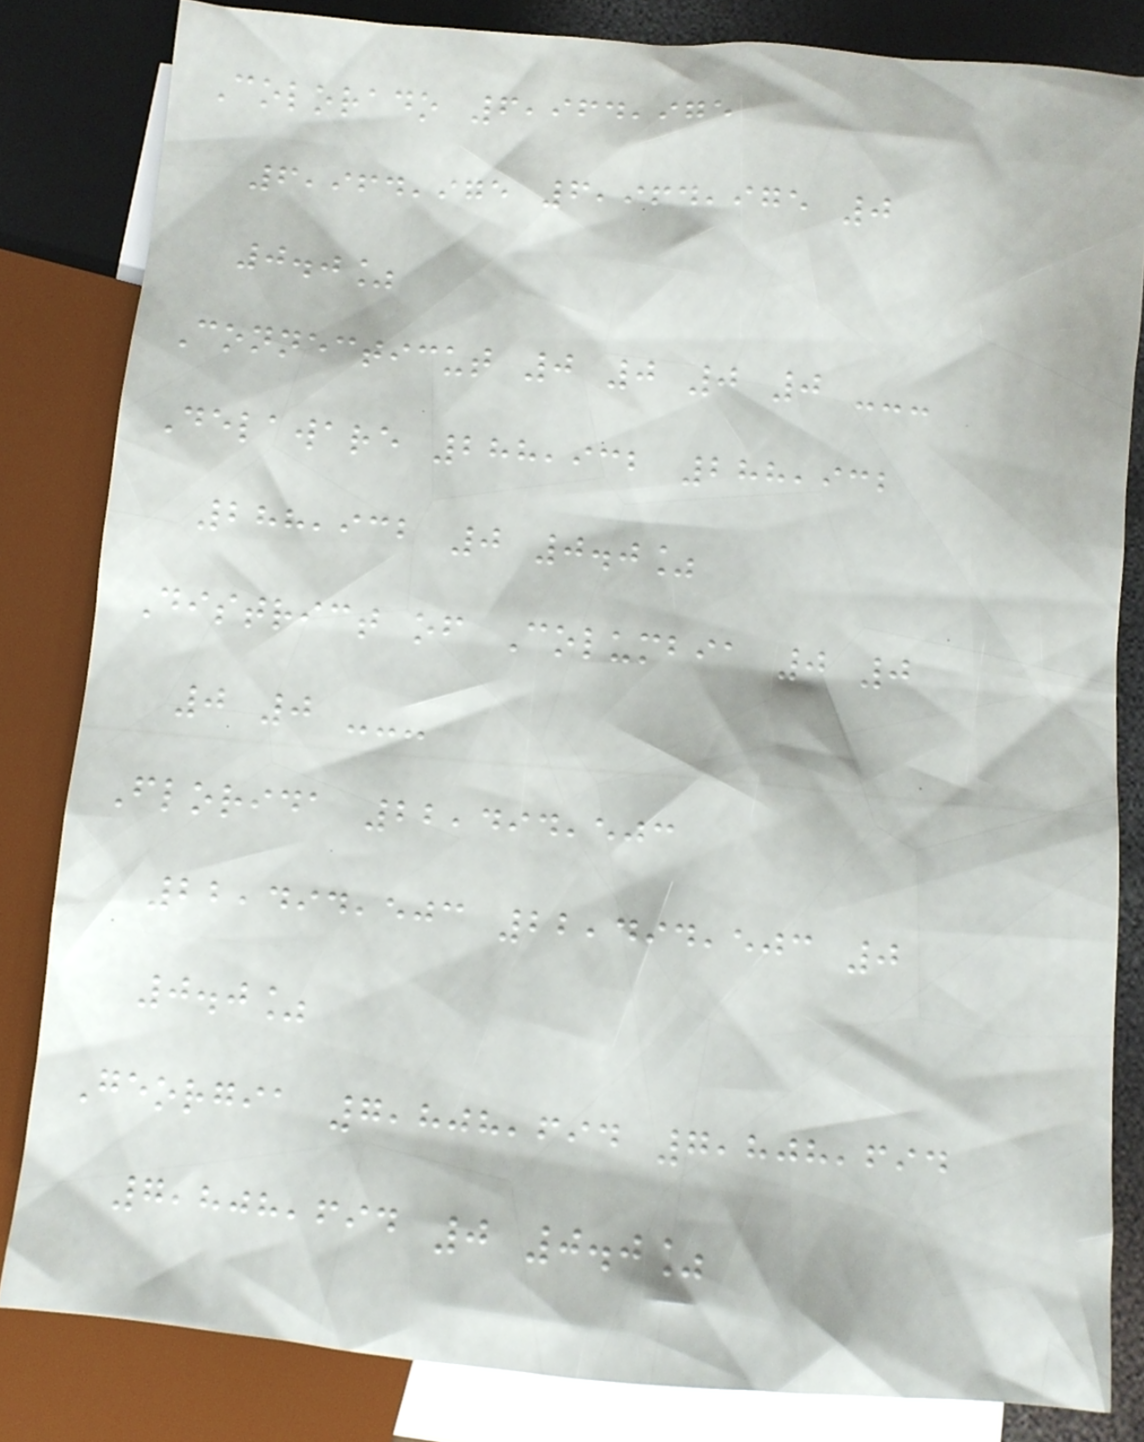Colorado 6,964,975
6,964,975 6,964,975 0
0.0%
Connecticut 0 0 0 0 ---
Delaware 288,932 288,932
288,932 0 0.0%
District of Columbia 0 0
0 0 ---
Florida 22,494,503
22,494,503 22,494,503 0
0.0%
Georgia 7,808,694 7,808,694
7,808,694 0 0.0%
